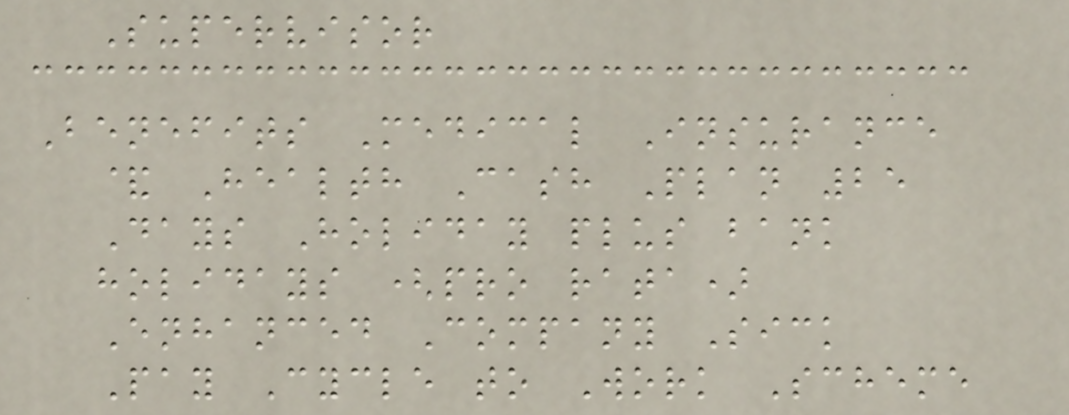Supervisor
Benefits Medical Insurance
& Health Cash Plan 25
Days Holiday plus bank
holidays (pro rata)
Enhanced Company Sick
Pay Cycle to Work Scheme
